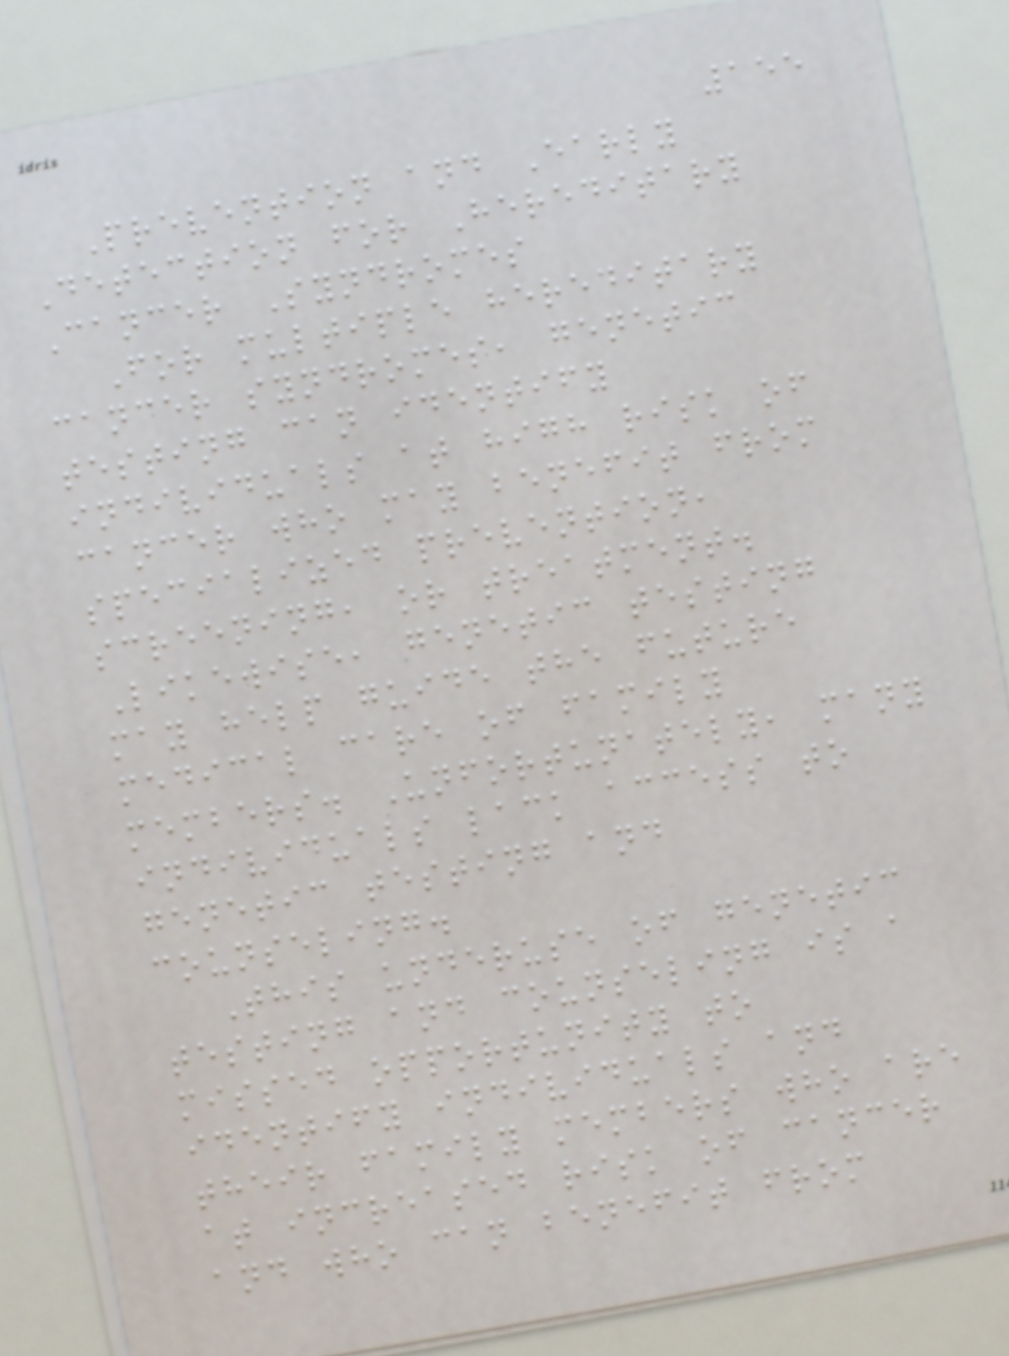155
Prevention and Early
Detection for Hereditary
Cancer Syndromes
For multiple hereditary
cancer syndromes, genetic
testing can identify
individuals at high risk of
cancer who may benefit from
specialized prevention,
screening, or treatment.
Likewise, genetic testing
may help guide the future
medical care of family
members. Unfortunately, many
individuals lack access to
genetic testing and
counseling.
This underuse of genetic
testing and counseling is a
missed opportunity to
identify individuals and
their family members who are
at increased risk of cancer
and who can benefit from
